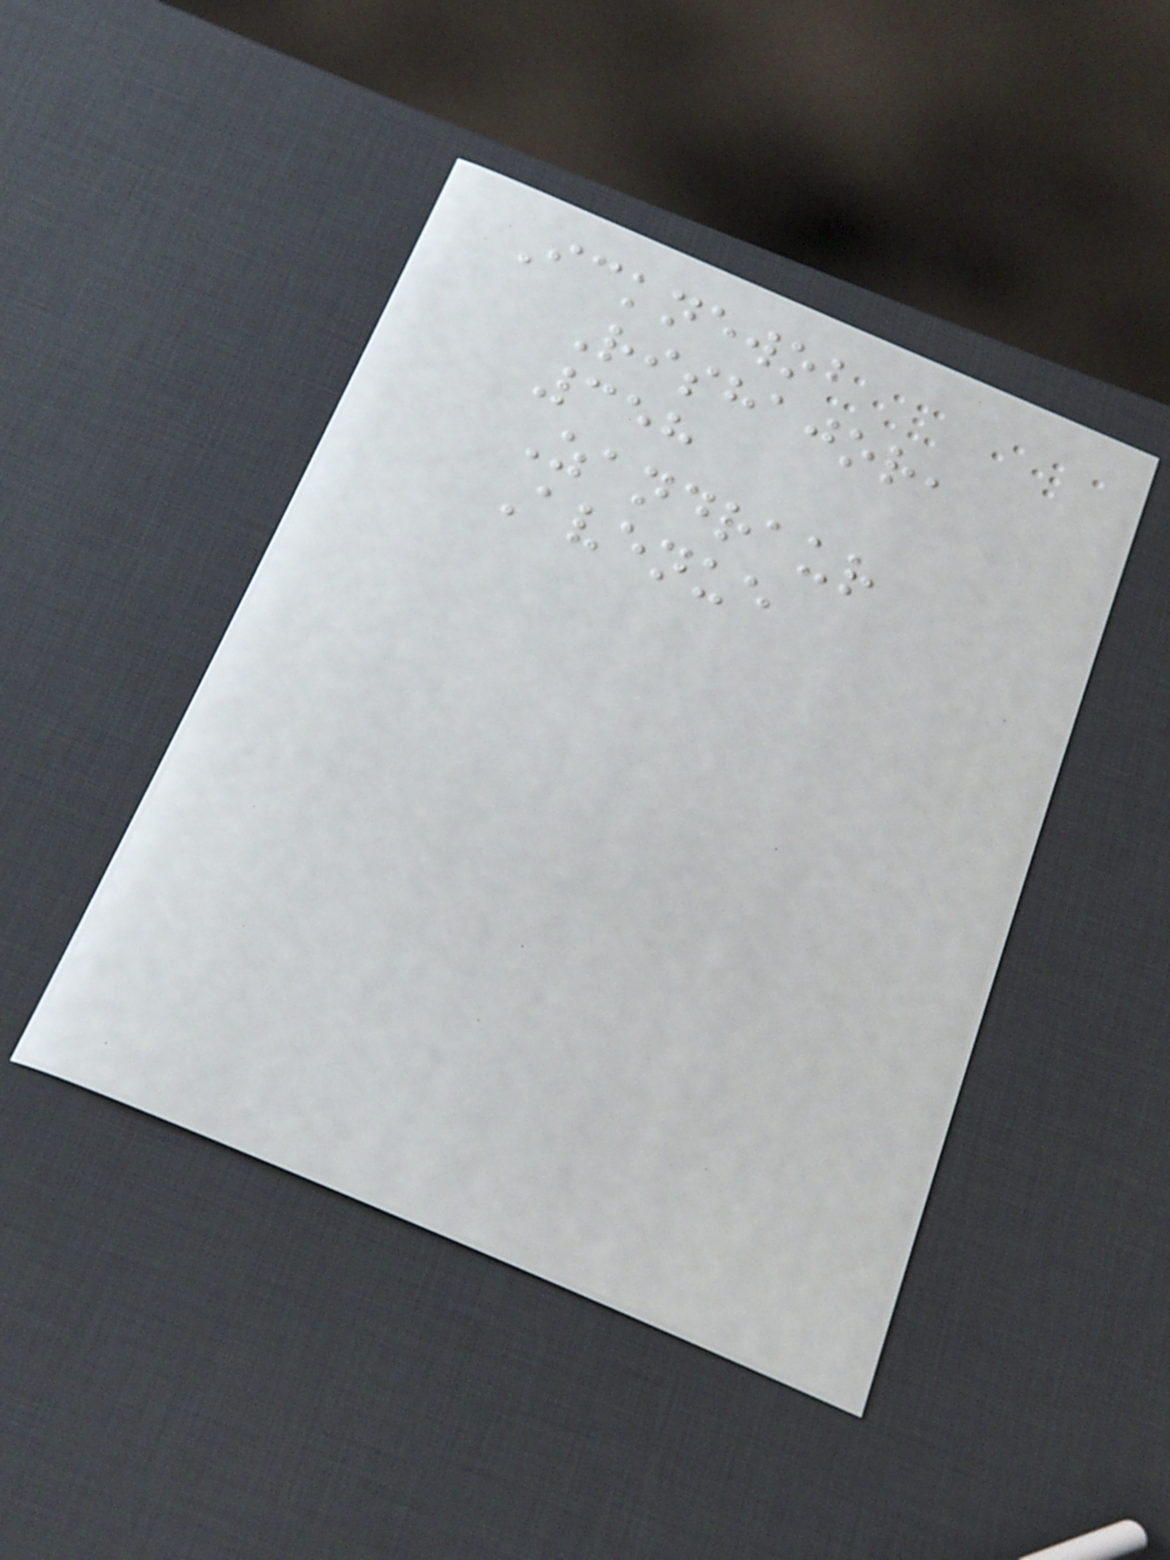Icknewob
Rishajor,
358
Zandraur
Avenue
